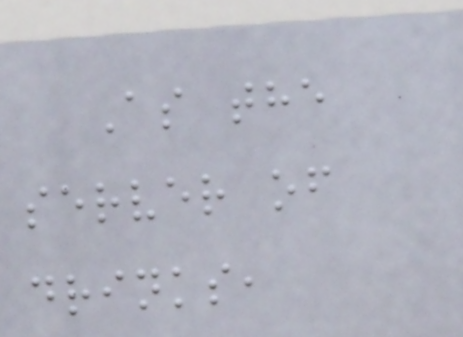As the
server of
drinks,
